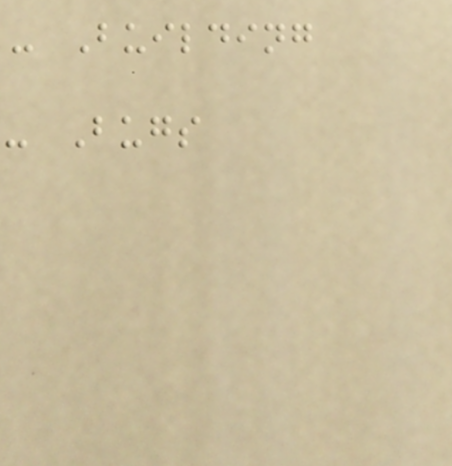- Building
- Bugs
